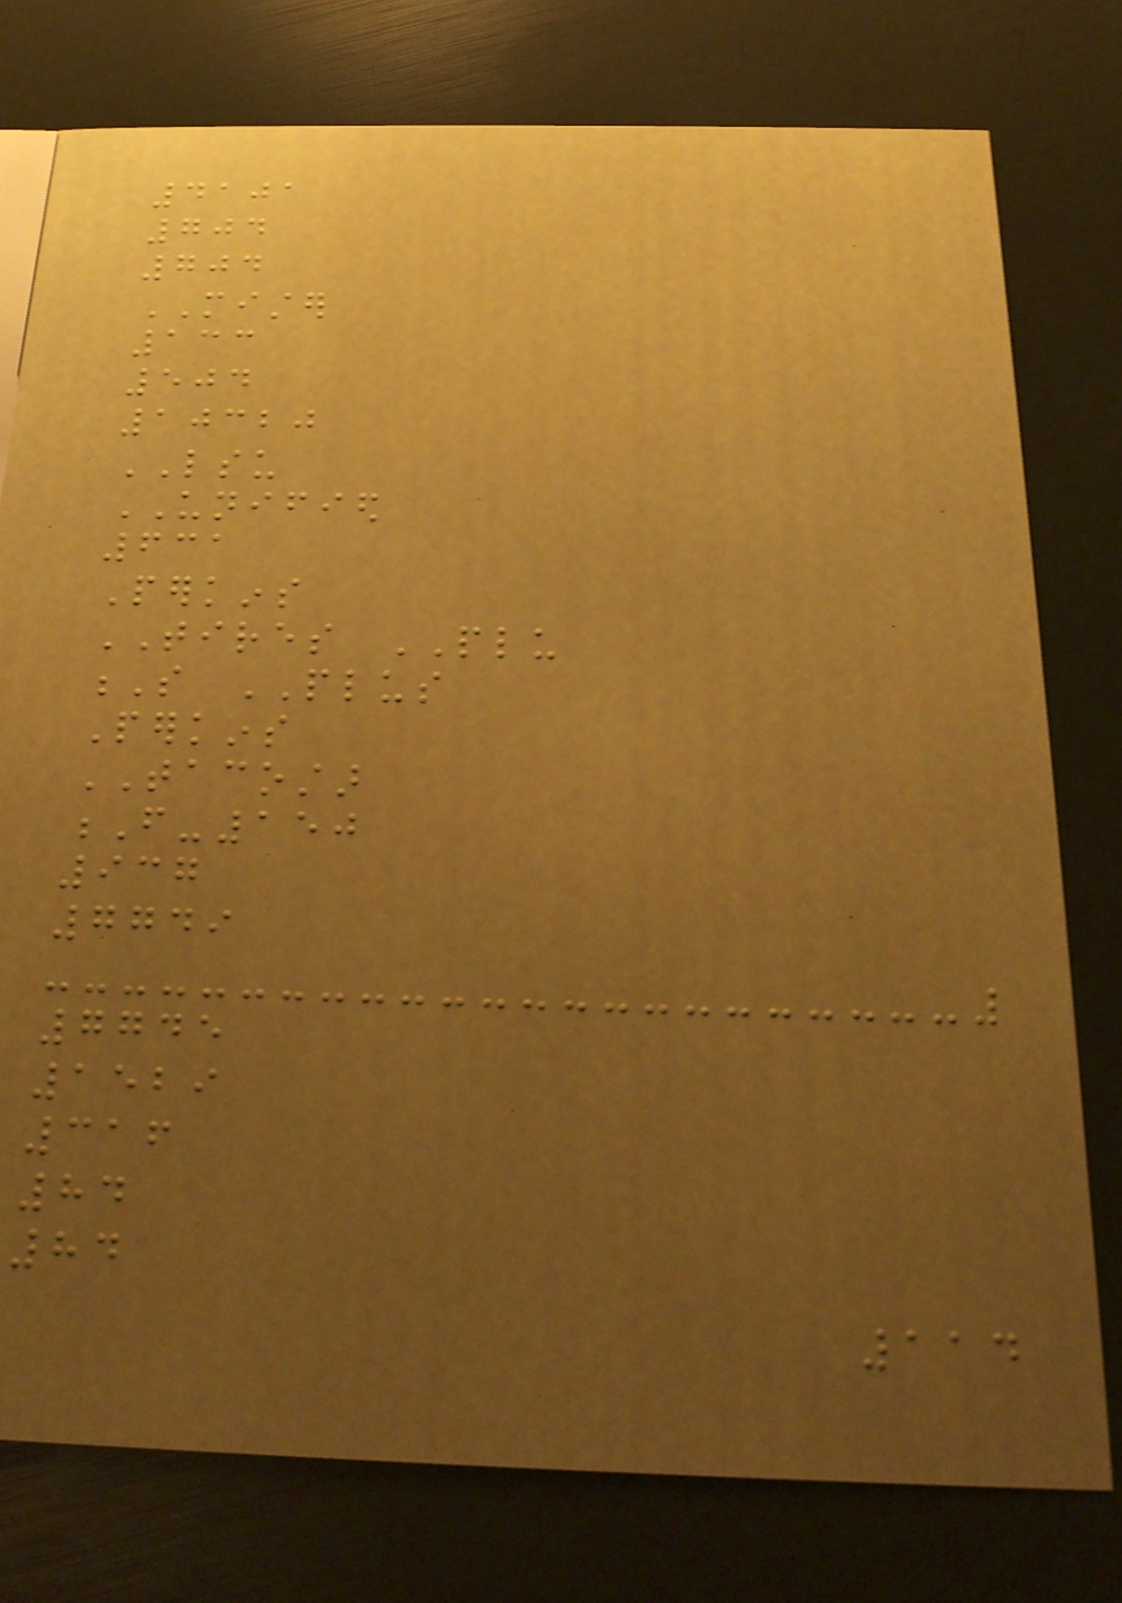4101
704
704
MISTER
133
504
10320
LSU
UNIFIED
631
Perkins
TIRES PLU
S PLUS
Perkins
TACOSTAR
F-150
937
7749
7745
1529
316
84
84
114
